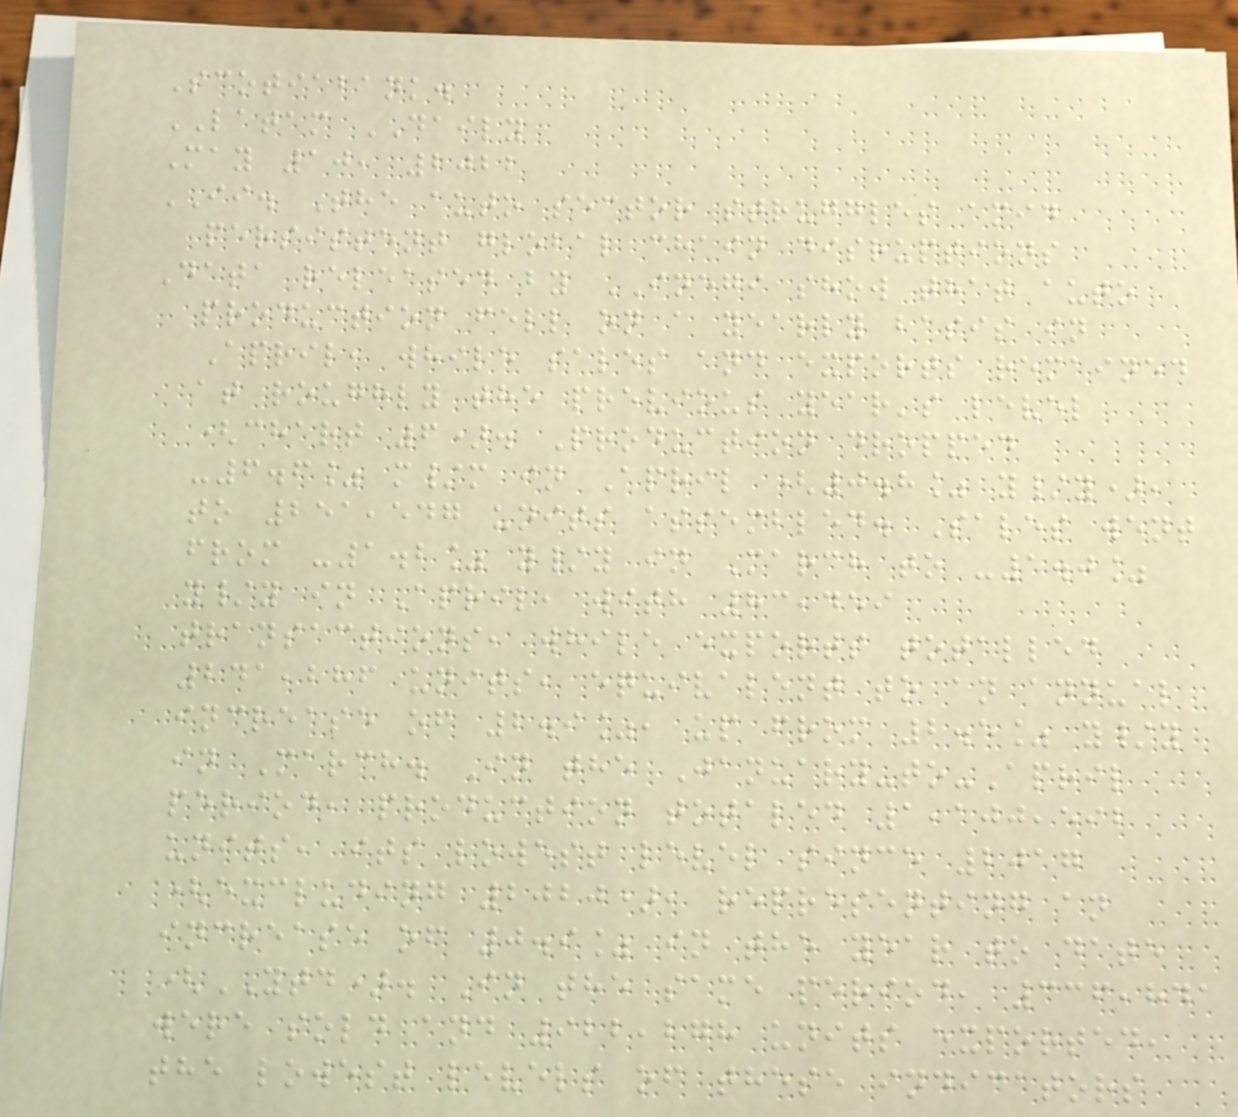Scotiabank.
LATAM DAILY
May 10, 2022
II. The auto sector struggles amid
persistent global chain disruptions
Data released by INEGI show that auto
production fell on a yearly basis in
April, while sales and exports remained
at roughly the previous year's level
(chart 6). Production dropped
-6.6% m/m in April (0.8% y/y),
to 251,547 units assembled. Sales went
from -1.2% y/y in March to -1.0%
y/y in April, with 83,459
transactions, while exports totalled
241,286 units, equivalent to an annual
increase of 2.9%, up from 2.5% y/y
in March. In the January-to-April
period, production totaled 1,100,592
units, its lowest level since 2017
(excluding 2020), representing an
increase of 0.9% in the year to date
(YTD). In the same period, 336,841
were sold and 922,278 units exported,
the lowest levels of these indicators
